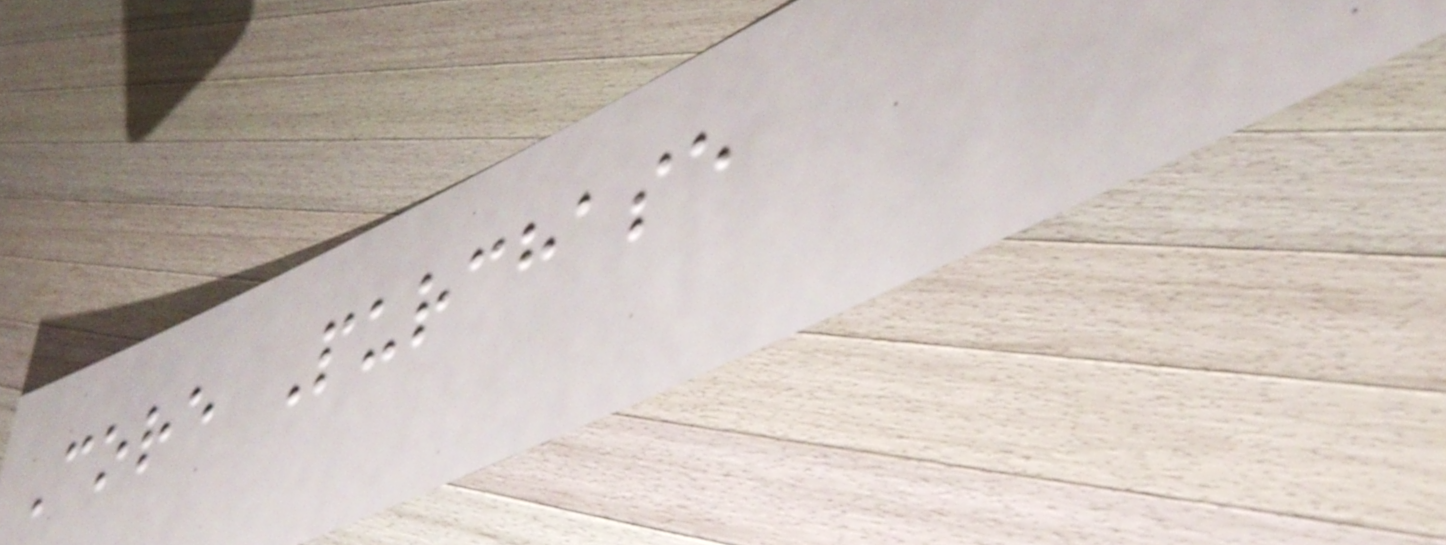Core Purchase
